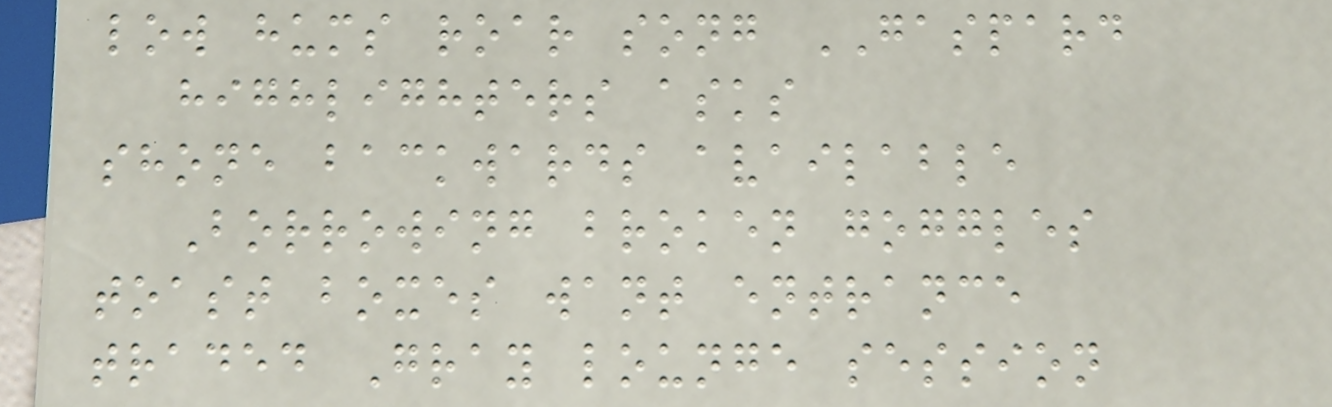low hums roar song GASPARD
highlighters asks
shone backwards available
Borrowing broken goggles
toast boxes want entrance
traded Gray lounge session
